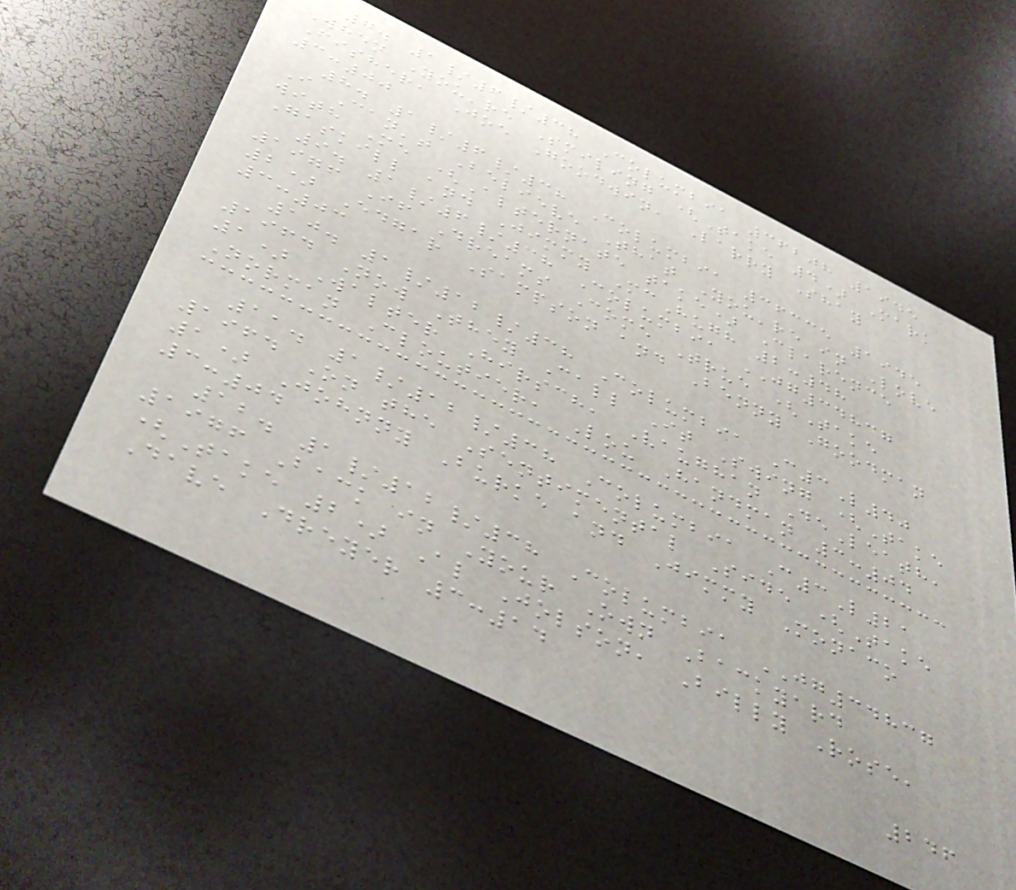7. 1/6/38 Columbia 36208 1945
When You're Smiling (Take 4) Mark
Fisher, Joe Goodwin, Larry Shay
3:00
8. 1/6/38 Columbia 36335 1945
I Can't Believe That You're in Love
with Me (Alternate take) Clarence
Gaskill and Jimmy McHugh 2:48
9. 1/6/38 Columbia JG34837
1976 If Dreams Come True (Take
2) Edgar Sampson and Benny Goodman
3:03
10. 1/12/38 Columbia C3L40
1964 Now They Call It Swing (Take
1) Walter Hirsch, Vaughan DeLeath,
Norman Cloutier, Lou Handman 3:04
11. 1/12/38 Columbia C3L21
1964 On the Sentimental Side (Take
1) Johnny Burke and Jimmy Monaco
3:04
12. 1/12/38 Columbia JG34837
1976 Back in Your Own Backyard
(Take 2) Al Jolson, Billy Rose,
Dave Dreyer 3:14
246
